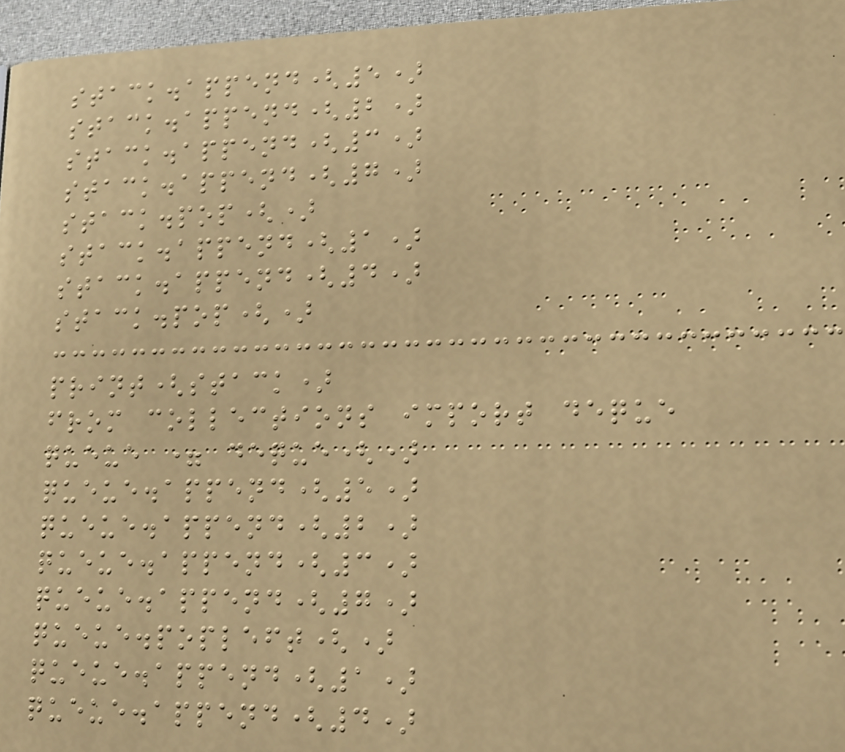stack.append(5)
stack.append(2)
stack.append(3)
stack.append(7)
stack.pop()
stack.append(1)
stack.append(4)
stack.pop()
print(stack)
from collections import deque
queue = deque()
queue.append(5)
queue.append(2)
queue.append(3)
queue.append(7)
queue.popleft()
queue.append(1)
queue.append(4)
